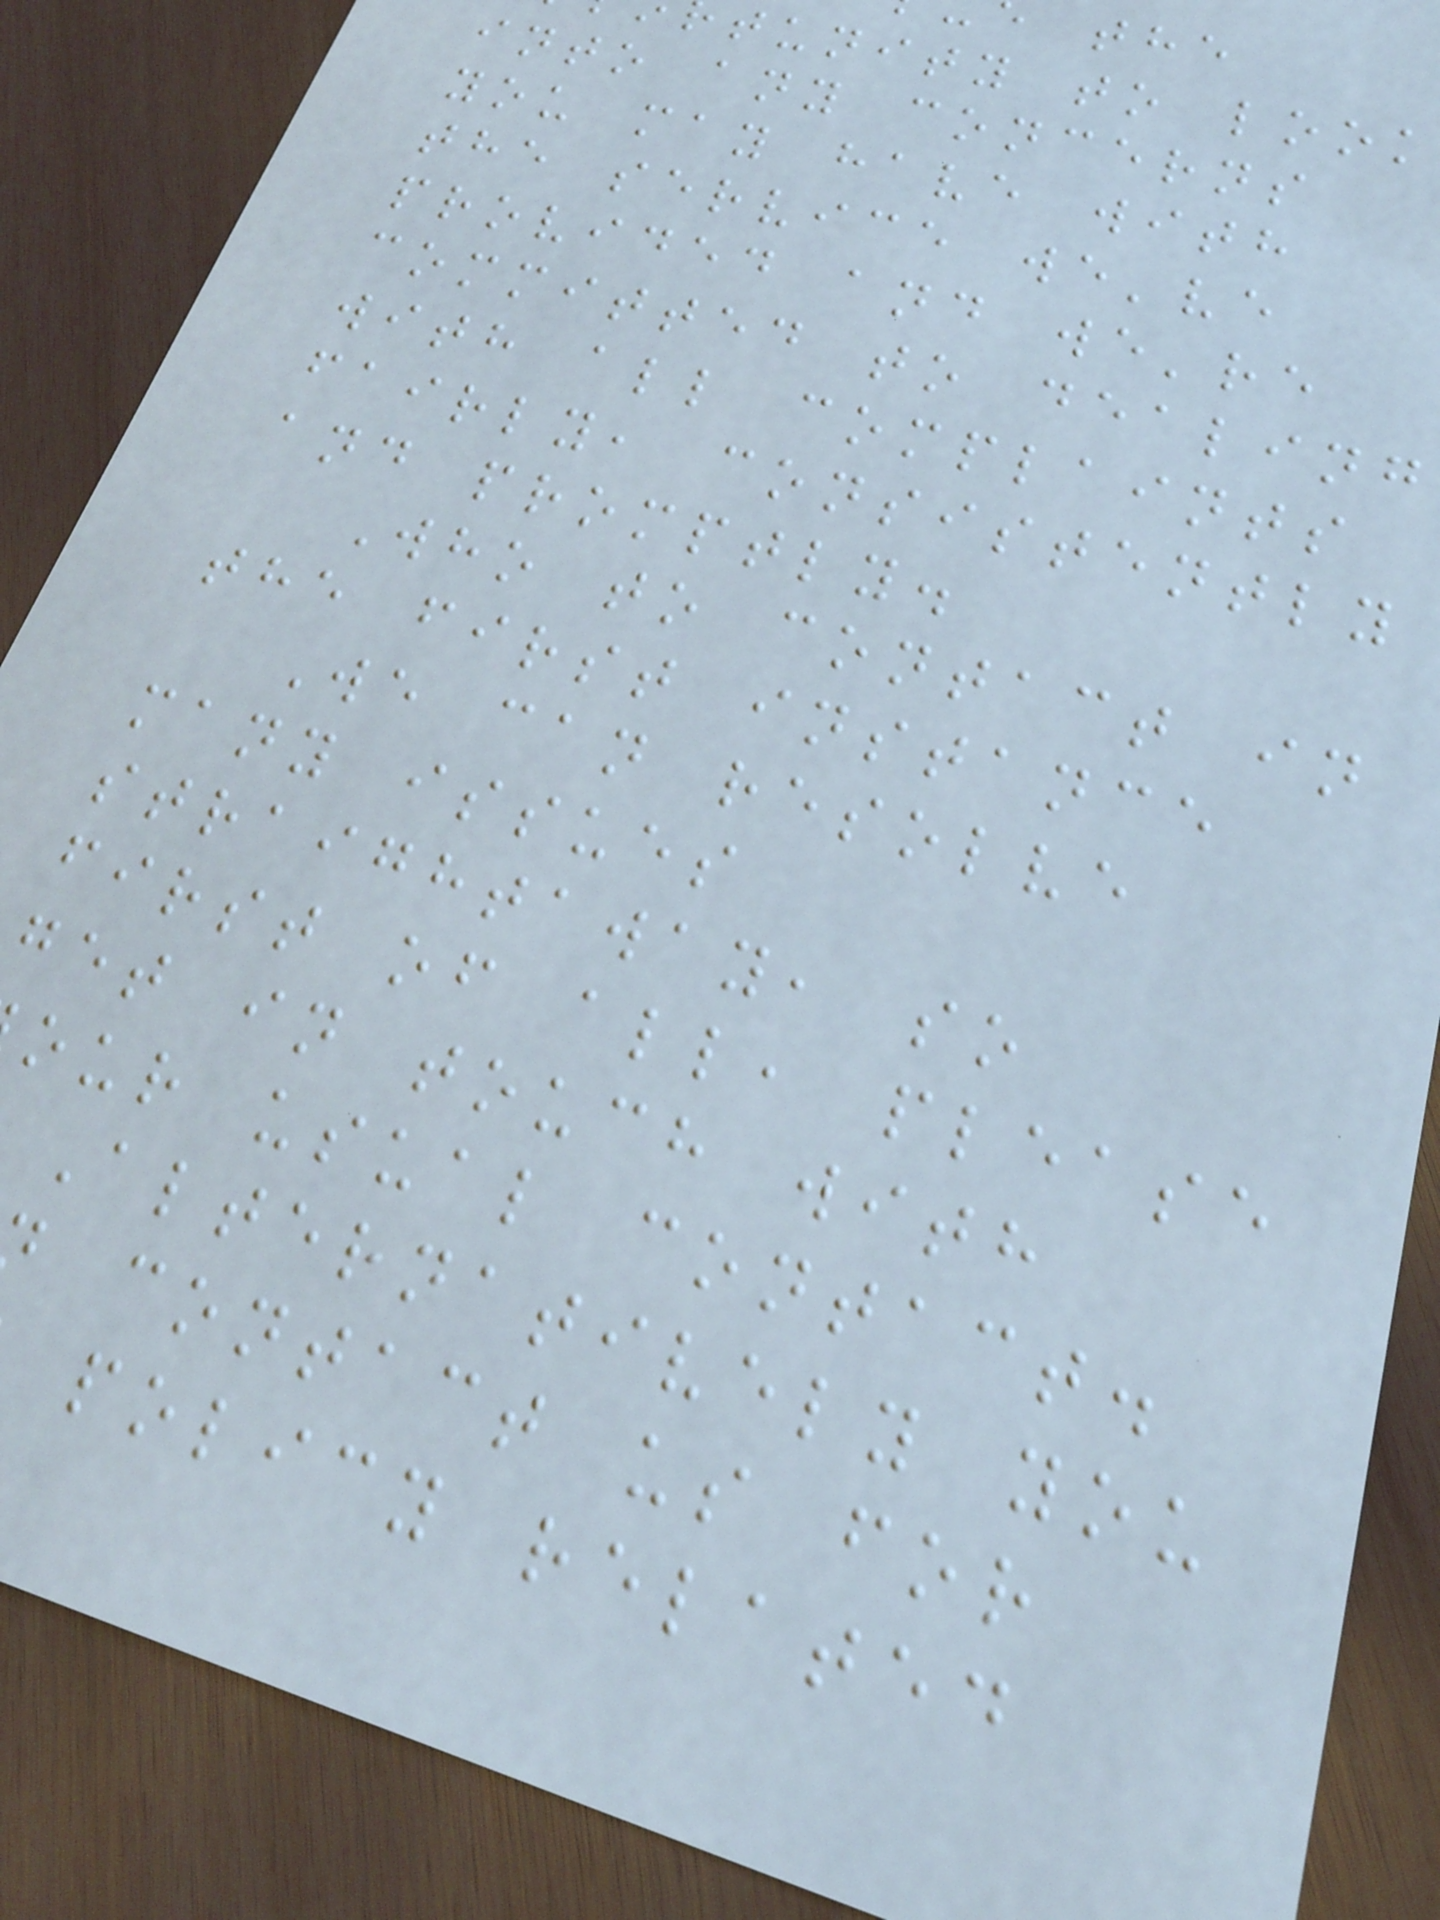tunity to look
into any concerns
you may have with
the service we've
provided and we're
committed to dealing
with all complaints
fairly, consistently
and promptly.
Who to contact in
the first instance
We can resolve
many issues
straightaway, so
first of all, please
get in touch with
our usual contact.
Alternatively you
contact us for
policy related
